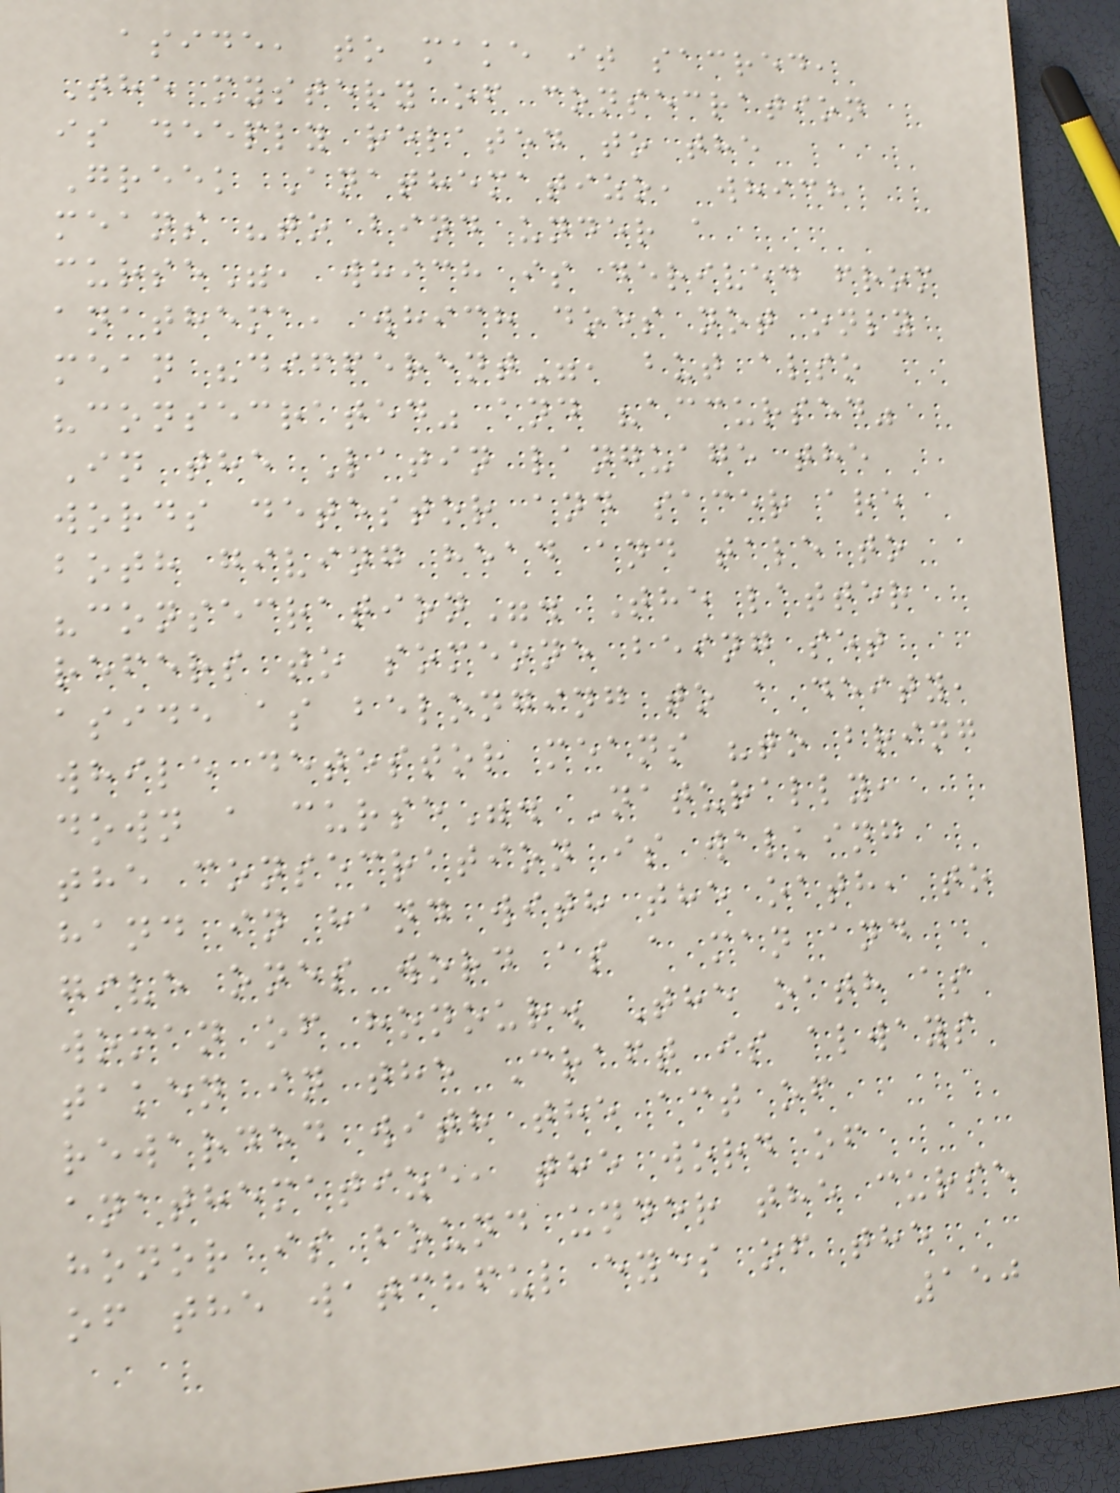aside, to make it sacred,
The mystery of consecration
is deeply related to the
Greek Anathematizo, which
means "to bind under a
curse", which is derived from
anathema, which does not only
mean "different", but also
"consecrated" and "accursed"
In the Latin language the
words detestor and sacer are
both giving head and tale to
"consecration". The latter
refers to someone being set
aside as belonging to a deity,
while detestor means "to bring
down a curse". Naturally,
the consecration is walking
hand in hand with the oath, to
give ones word as a man and
woman of honour. The oath as
taken in the Craft is always
rewarded with the act of
anathematize, the word of
honor is bound under the curse
of the watchful eyes of the
150
